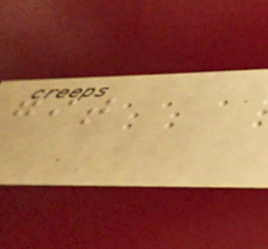git
